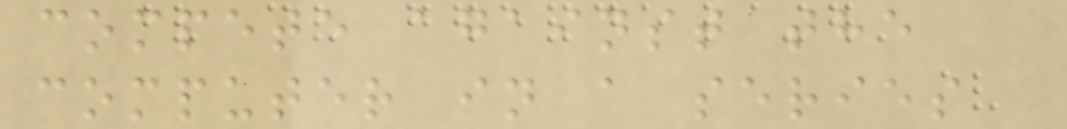compete against the
computer in a series
